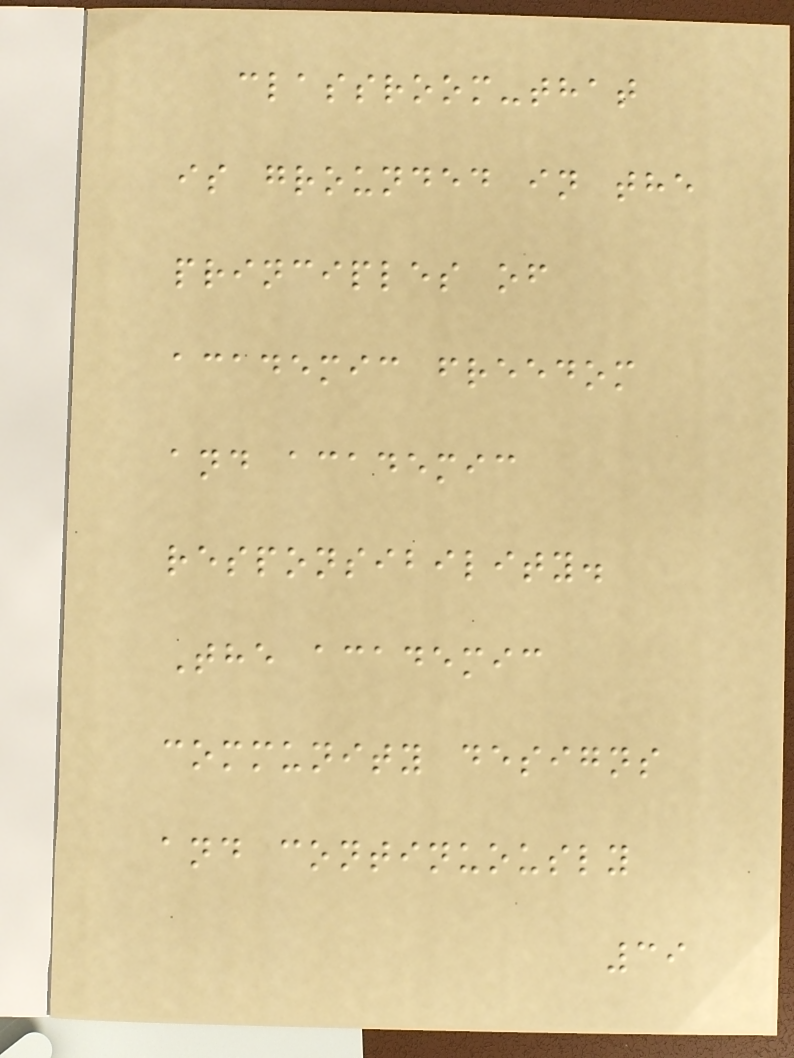classroom-that
is grounded in the
principles of
academic freedom
and academic
responsibility.
The academic
community designs
and continuously
39
